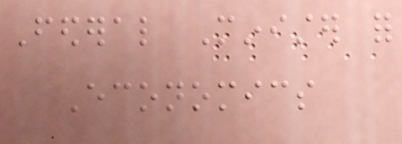Federal Minister for
Economics
